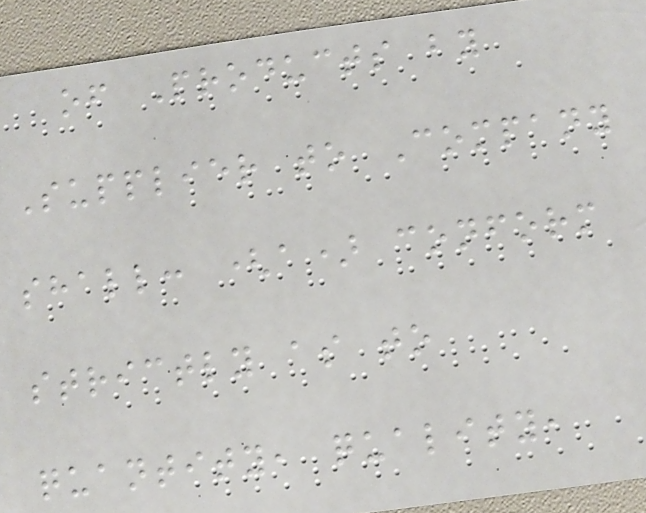of Products by
Supplier to Company
shall: (a) conform
strictly as to
quantity, quality,
